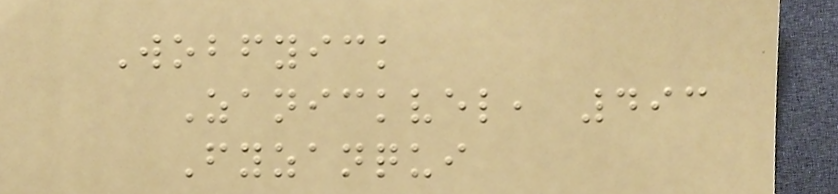Wobfyick
Zanickvel, 493
Fyzanqui
